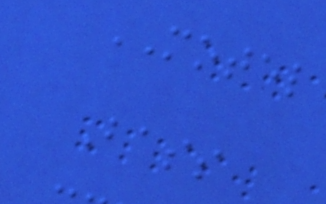MOTEL
Bass
